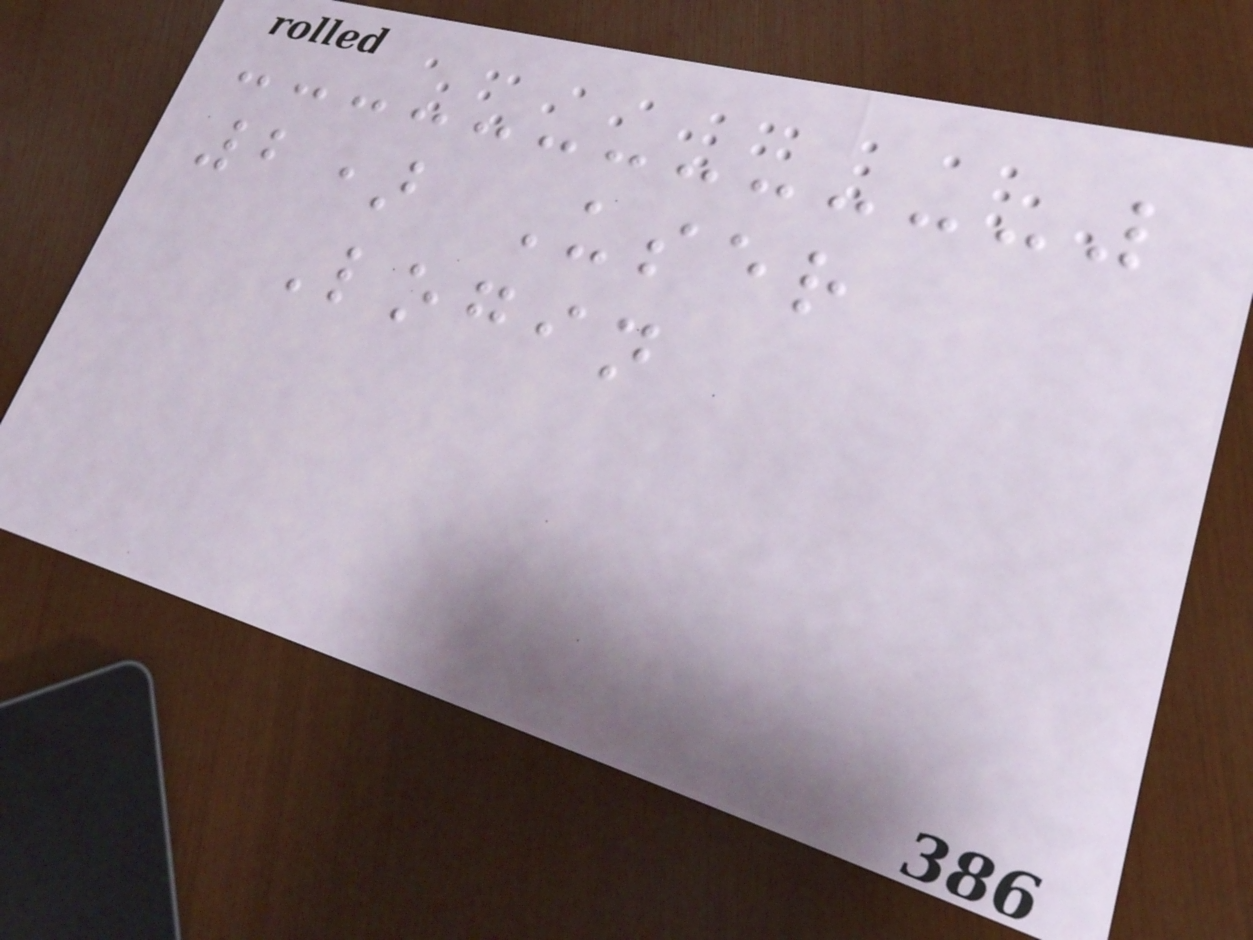2) User
Login
